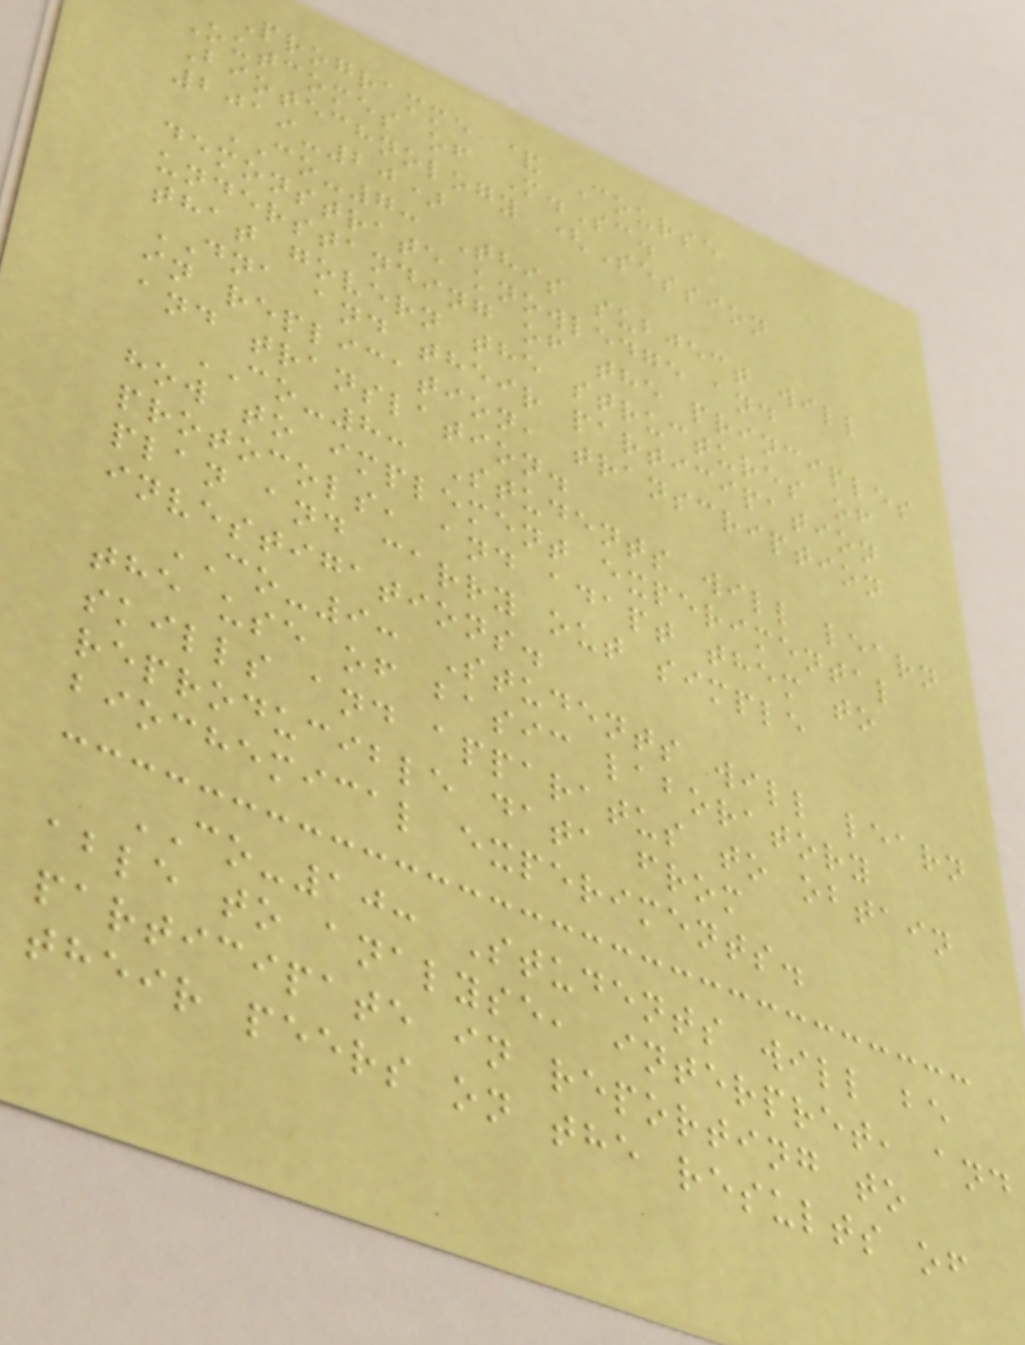Programme & Course
Outcomes of M.Sc.
Biotechnology (Session
2019-20)
CO-7: This subject will
demonstrate knowledge and
understanding of the principles
that govern the structures of
DNA and their participation
in replication, transcription
and translation.
CO-8: Students will learn
how to implement experimental
protocols, and adapt them to
plan and carry out simple
investigations.
CO-9: Students will learn
the use of basic laboratory
skills and apparatus to obtain
reproducible data from
biochemical experiments.
CO-10: Students will be
able to analyse, interpret, and
participate in reporting to
their peers on the results of
